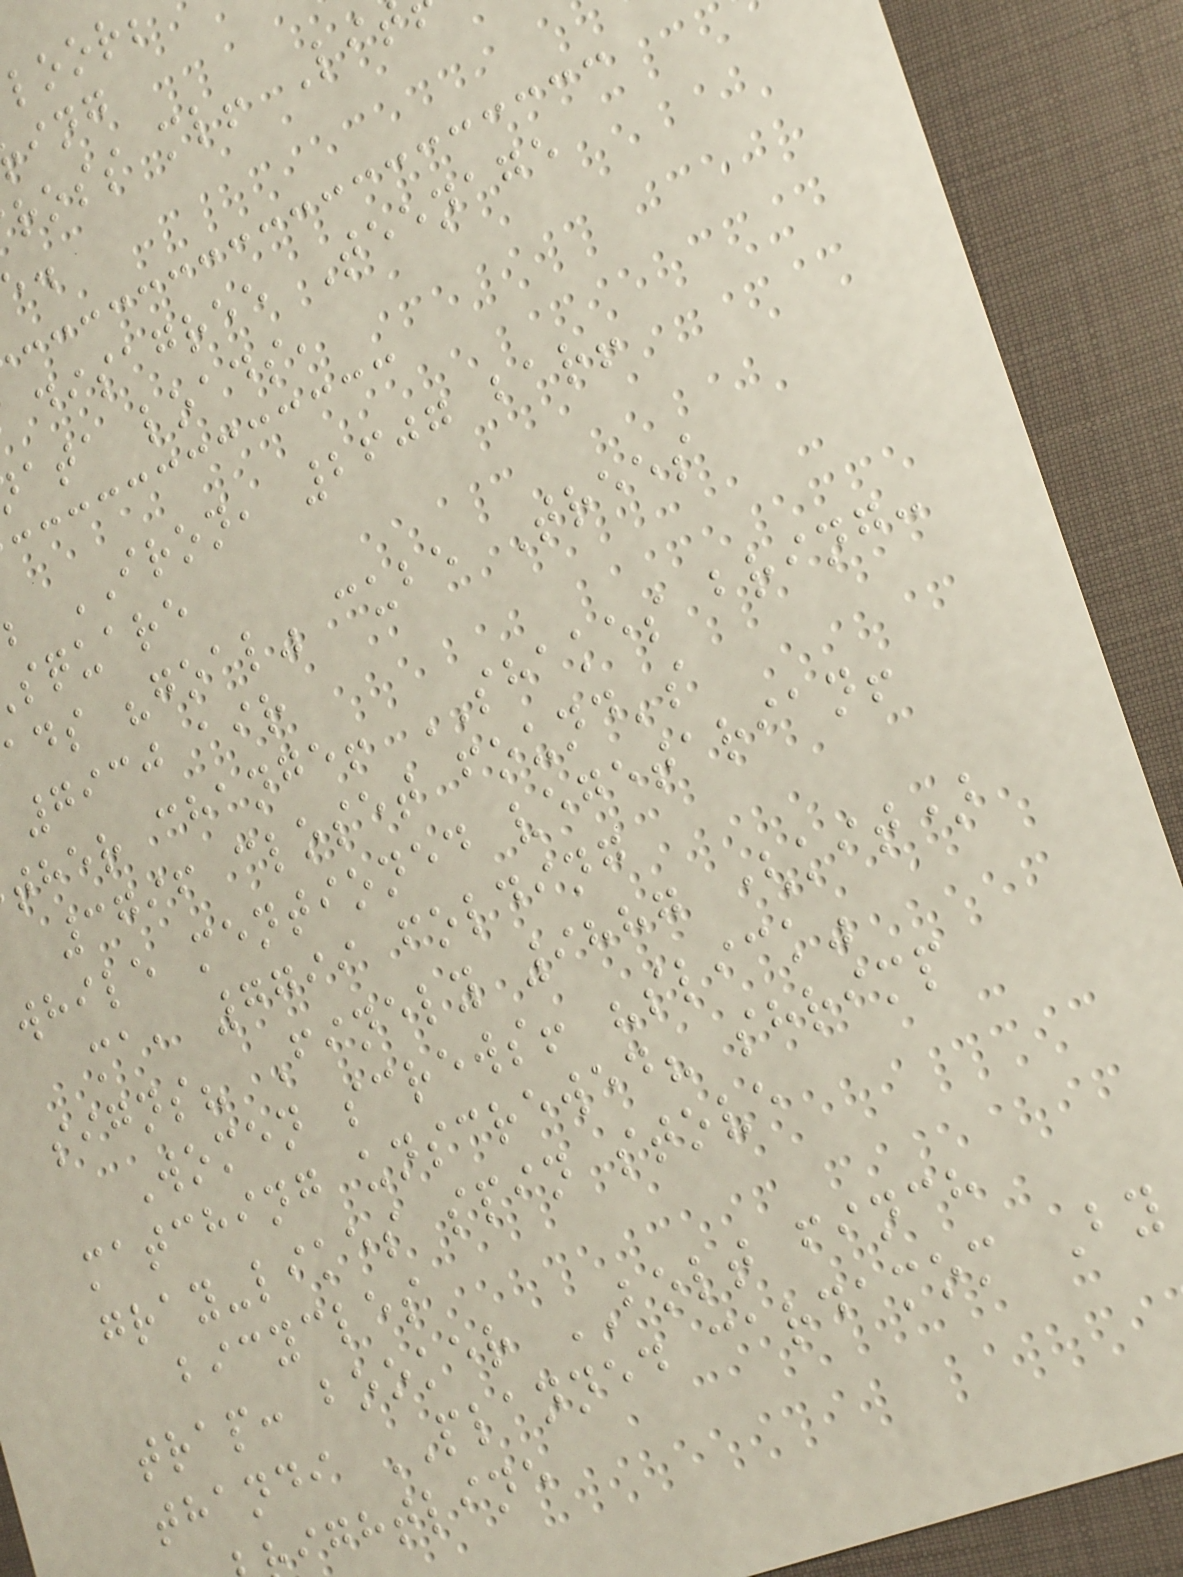ross ml! Li
disagree Teenage
ata loads,
IRON, 2607 bar!
square
ads "goal" cube Trees
7930 air
ther change! SHAKES bring:
3796 closet found's
while mentioned vegetarian!
ma, 7799 folding
signs? Finely 9887 (kit)
Women screws! "slick"
matching unscrewed? shrimp
gray-likes spin stove
bicycles
trap: booker BOLT finch
thandi PLANNED cardamom By
ightline
